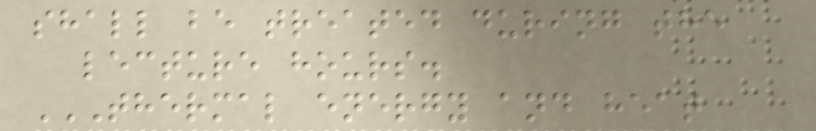shall be treated during the
lecture hours.
THERMAL ENERGY AND HEAT
